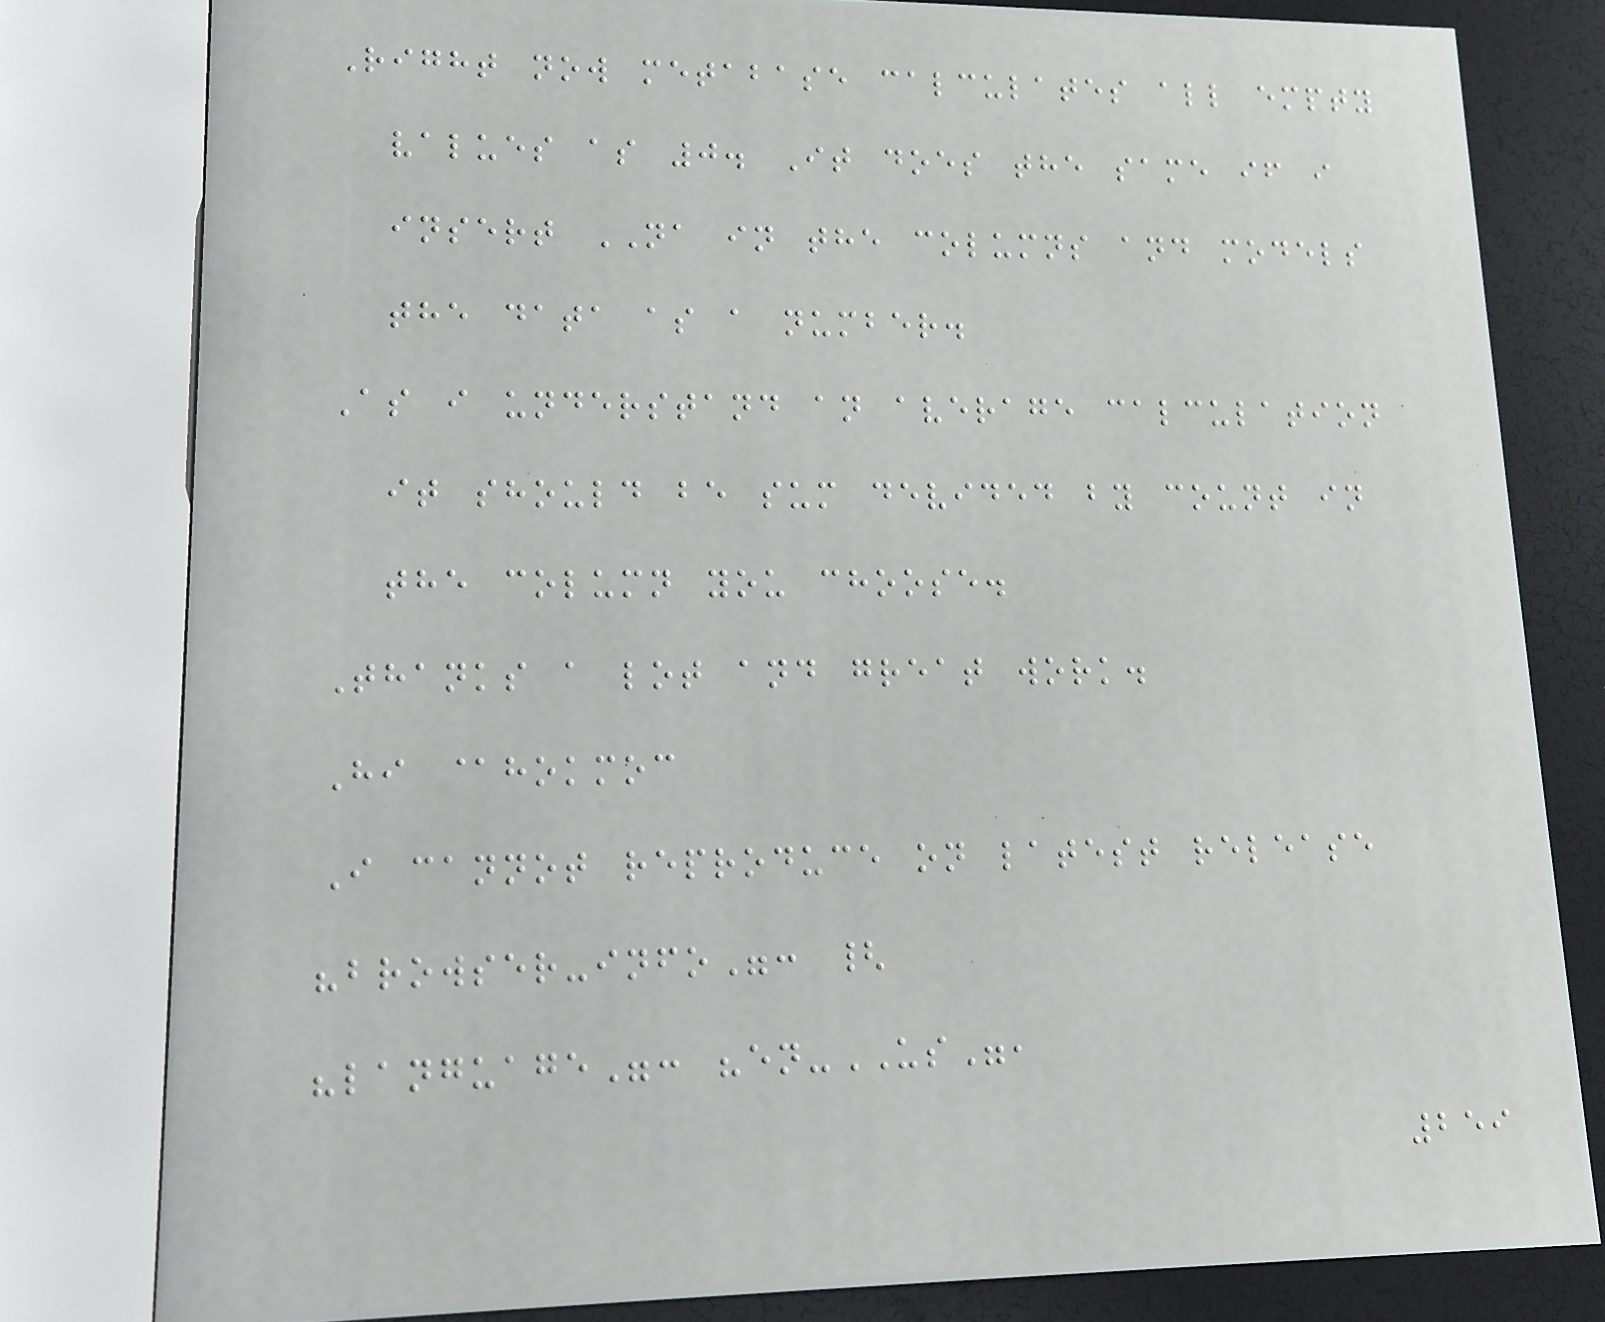Right now metabase calculates all empty
values as 0. It does the same if i
insert NA in the columns and models
the data as a number.
As i understand an average calculation
it should be sum devided by count in
the column you choose.
Thanks a lot and great work.
Hi @hokmoc
I cannot reproduce on latest release
"browser-info": {
"language": "en-US",
259
